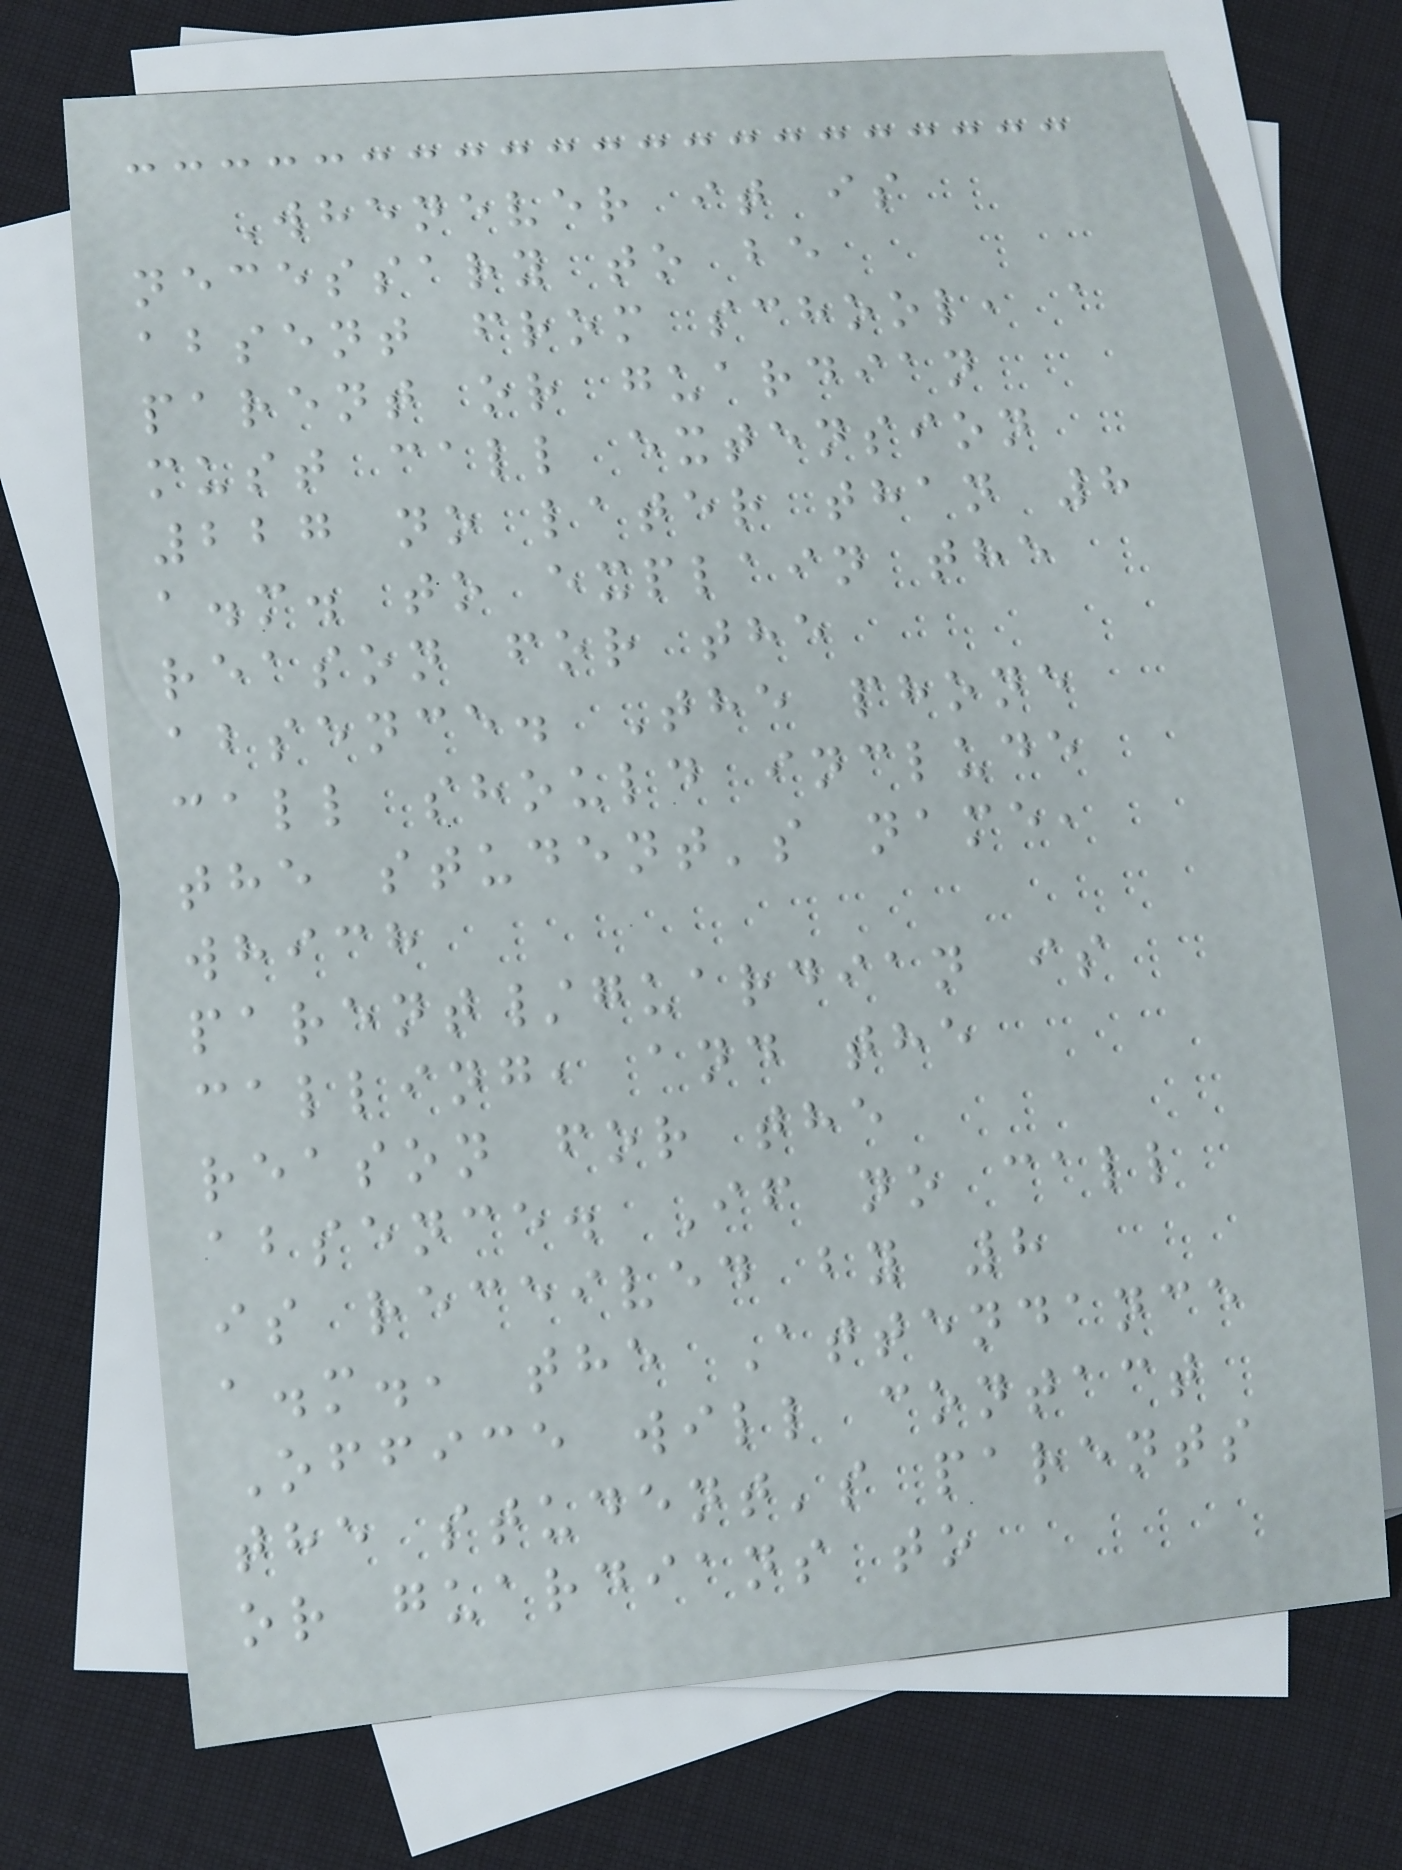Whenever it is
necessary to be
absent from school, a
parent or guardian
must call extension
227 no later than 8
a.m. to explain the
reason for the
absence. The phone
call should include
the student's name,
which
parent/guardian is
calling, and the
reason for the
absence. If no call
is received by 8
a.m., the Attendance
Office will contact
the student's parents
or guardians to
